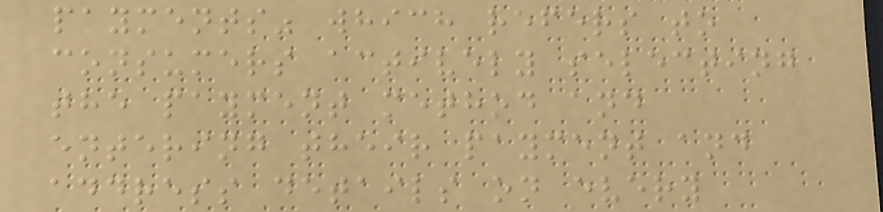payments" which refers to
consumers actively selecting
the payment method and
entering their payment and
address details on every
